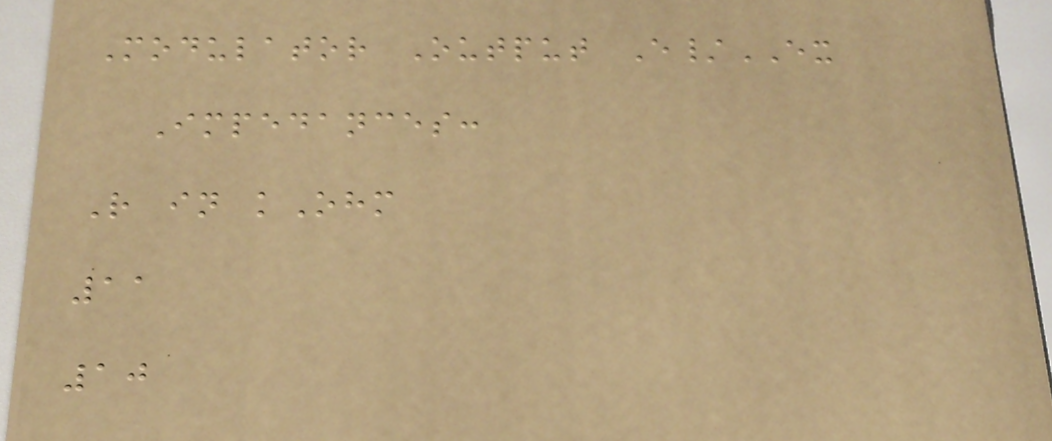Modulator Output E/EX
Impedances:
R in kOhm
11
10
